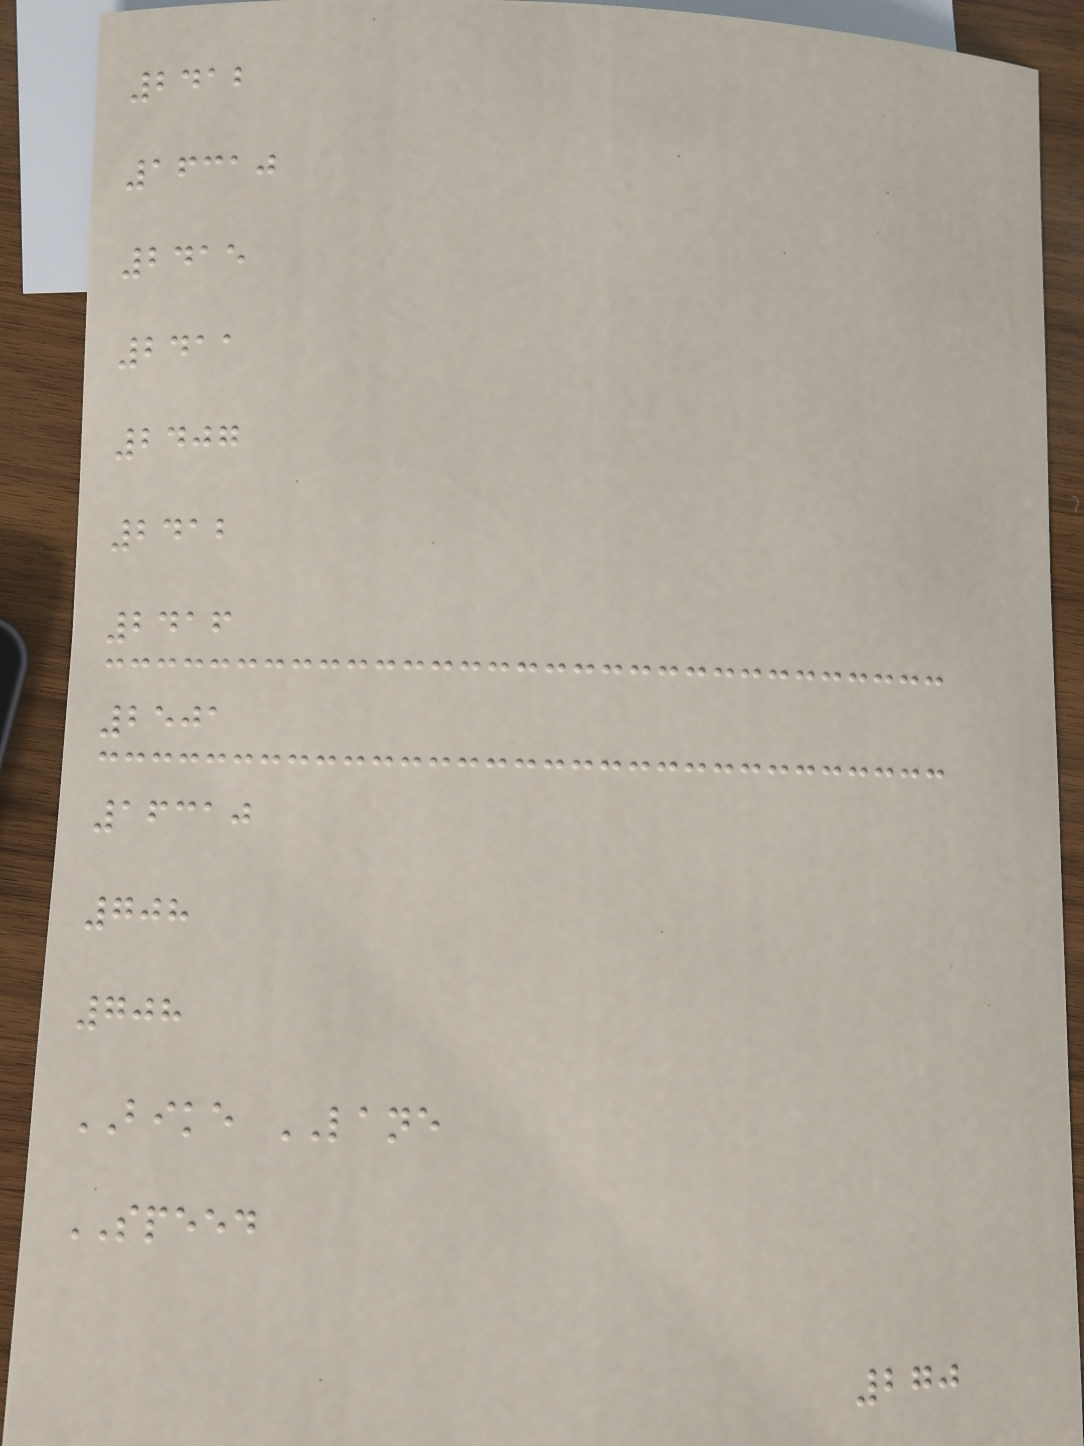2412
16310
2415
2411
2407
2412
2416
2501
16310
708
708
BIKE LANE
SPEED
270
